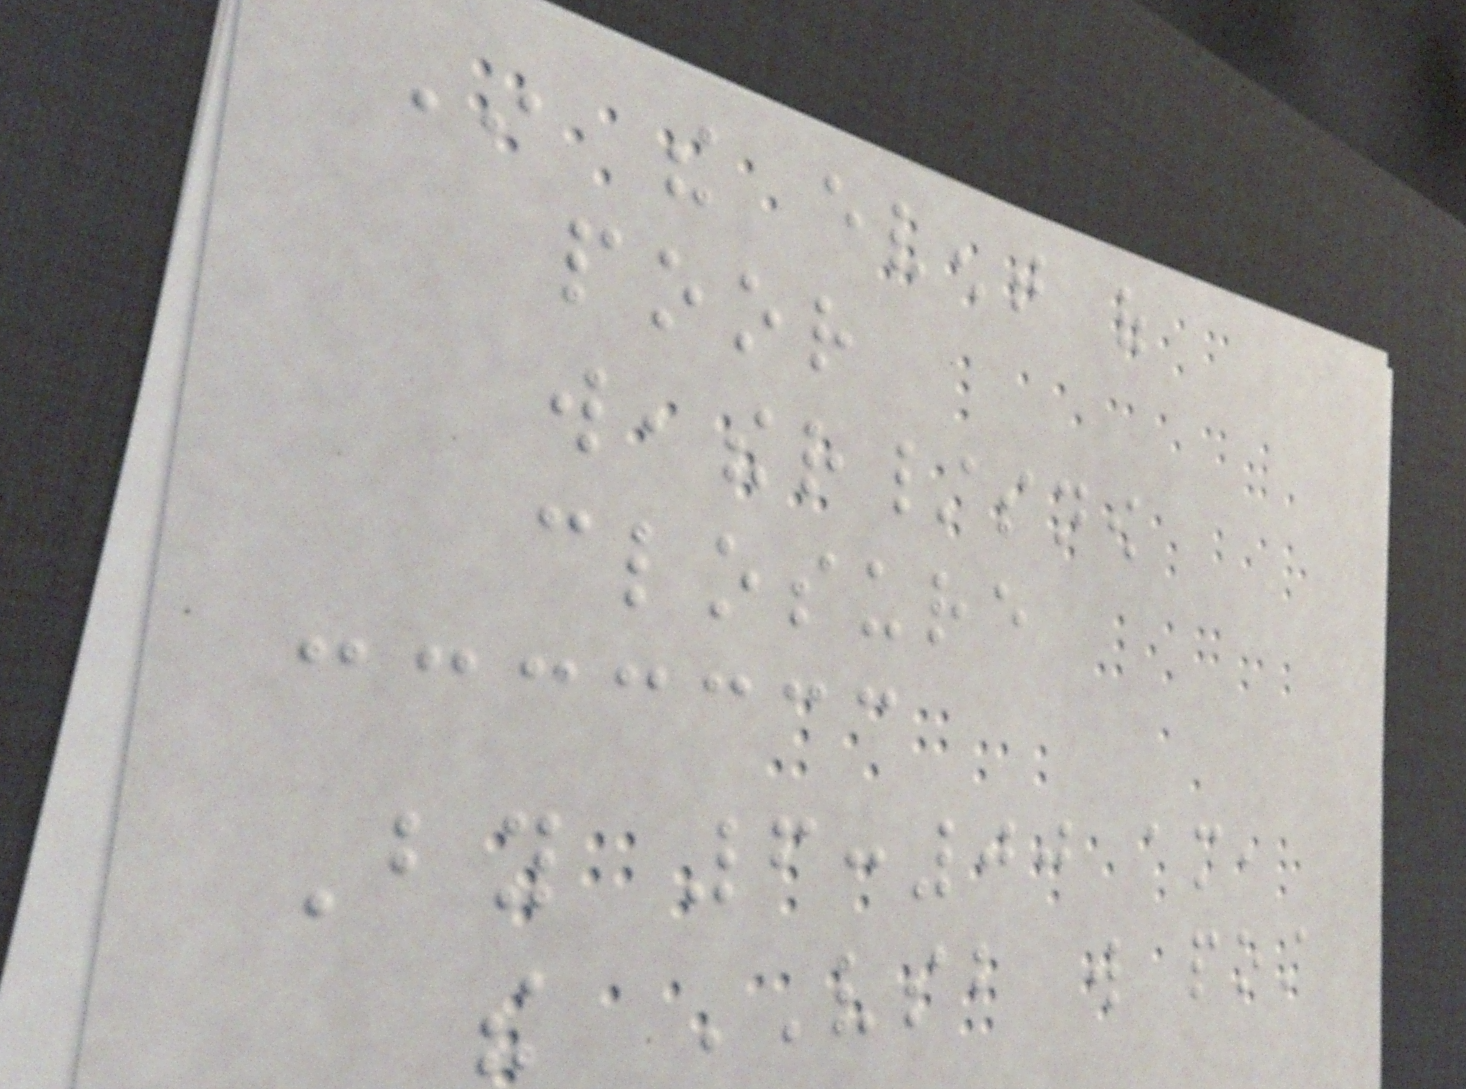In the event of
poor
weather/snow
closure
By 6:00 am,
the VSB will post
